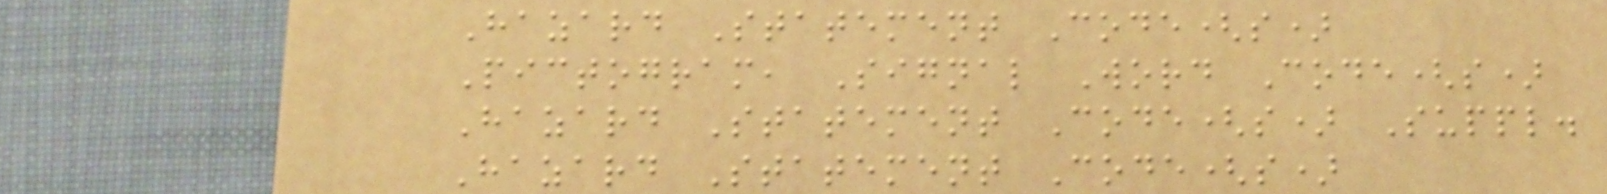Hazard Statement Code(s)
Pictogram, Signal Word Code(s)
Hazard Statement Code(s) Suppl.
Hazard Statement Code(s)
